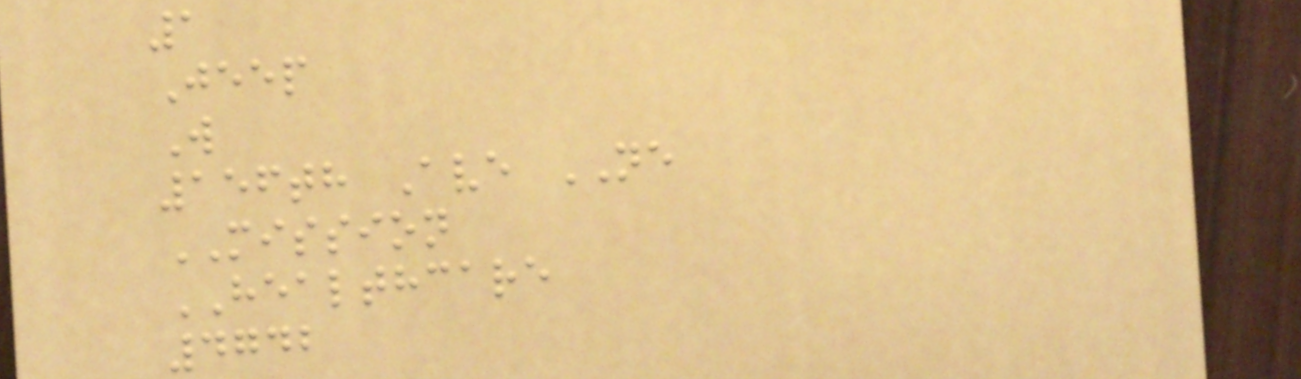1
Jeep
W
156th Ave NE
MISSION
HEALTHCARE
4742
